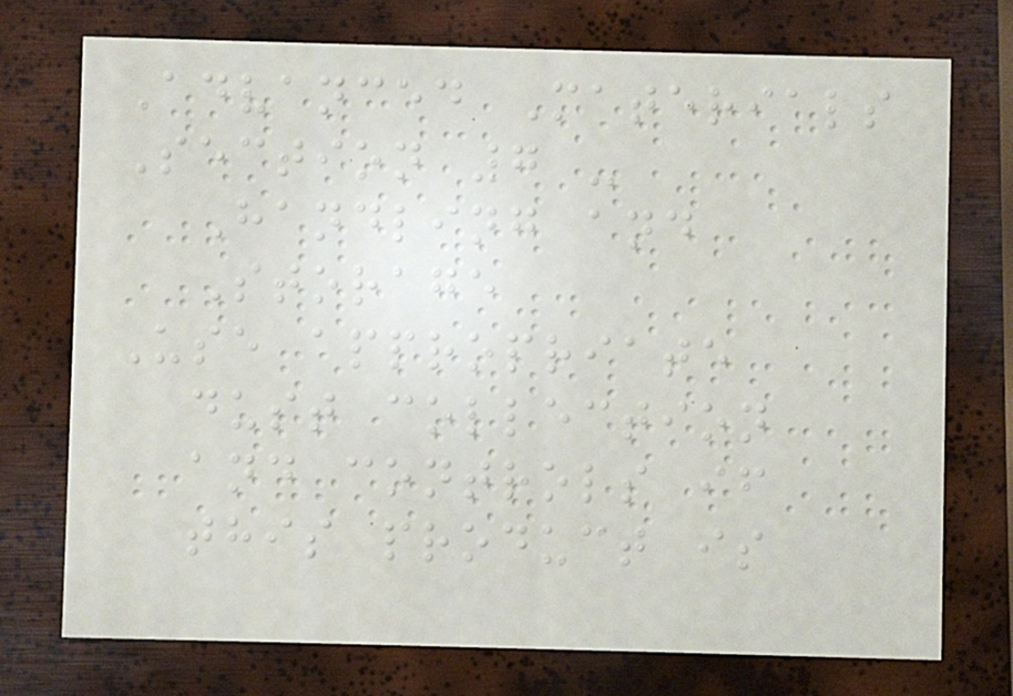Advanced Materials
Section 7 -
Handling and
Storage
Use appropriate
dust collection
and controls if
this product is
